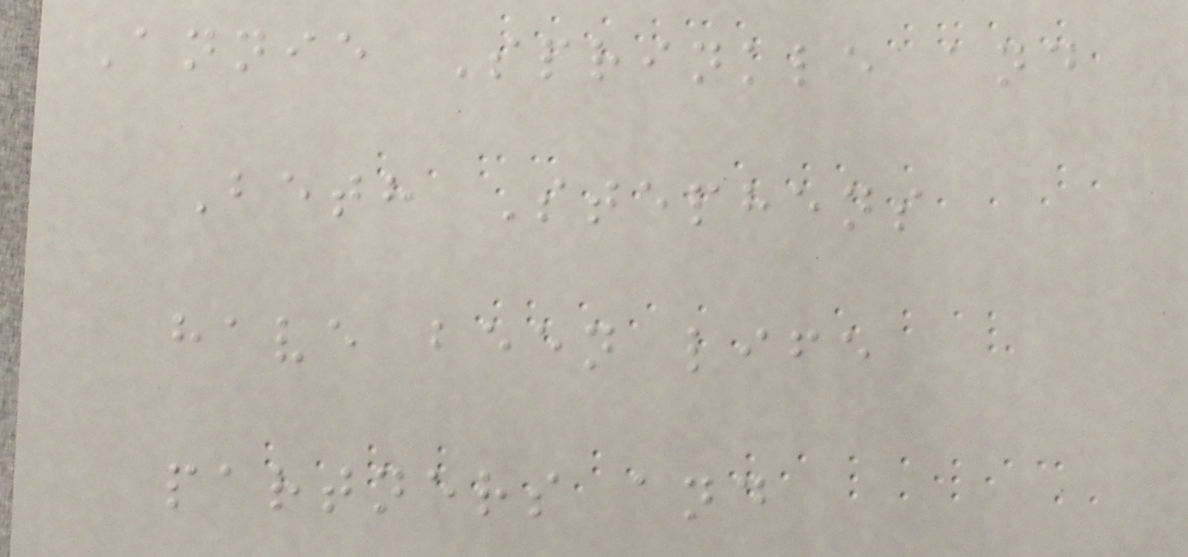Annie Sprinkle and
Beth Stephens
have been life
partners and
